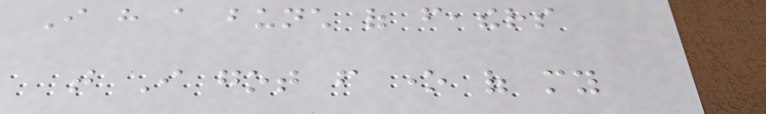I have a bunch of feathers
that I got from one of my
